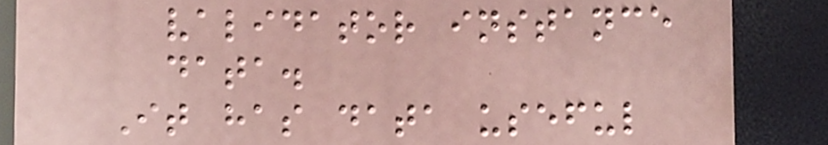validator instance
data.
It has data useful
